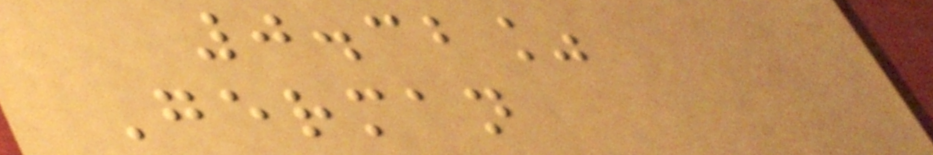0.32%
German
